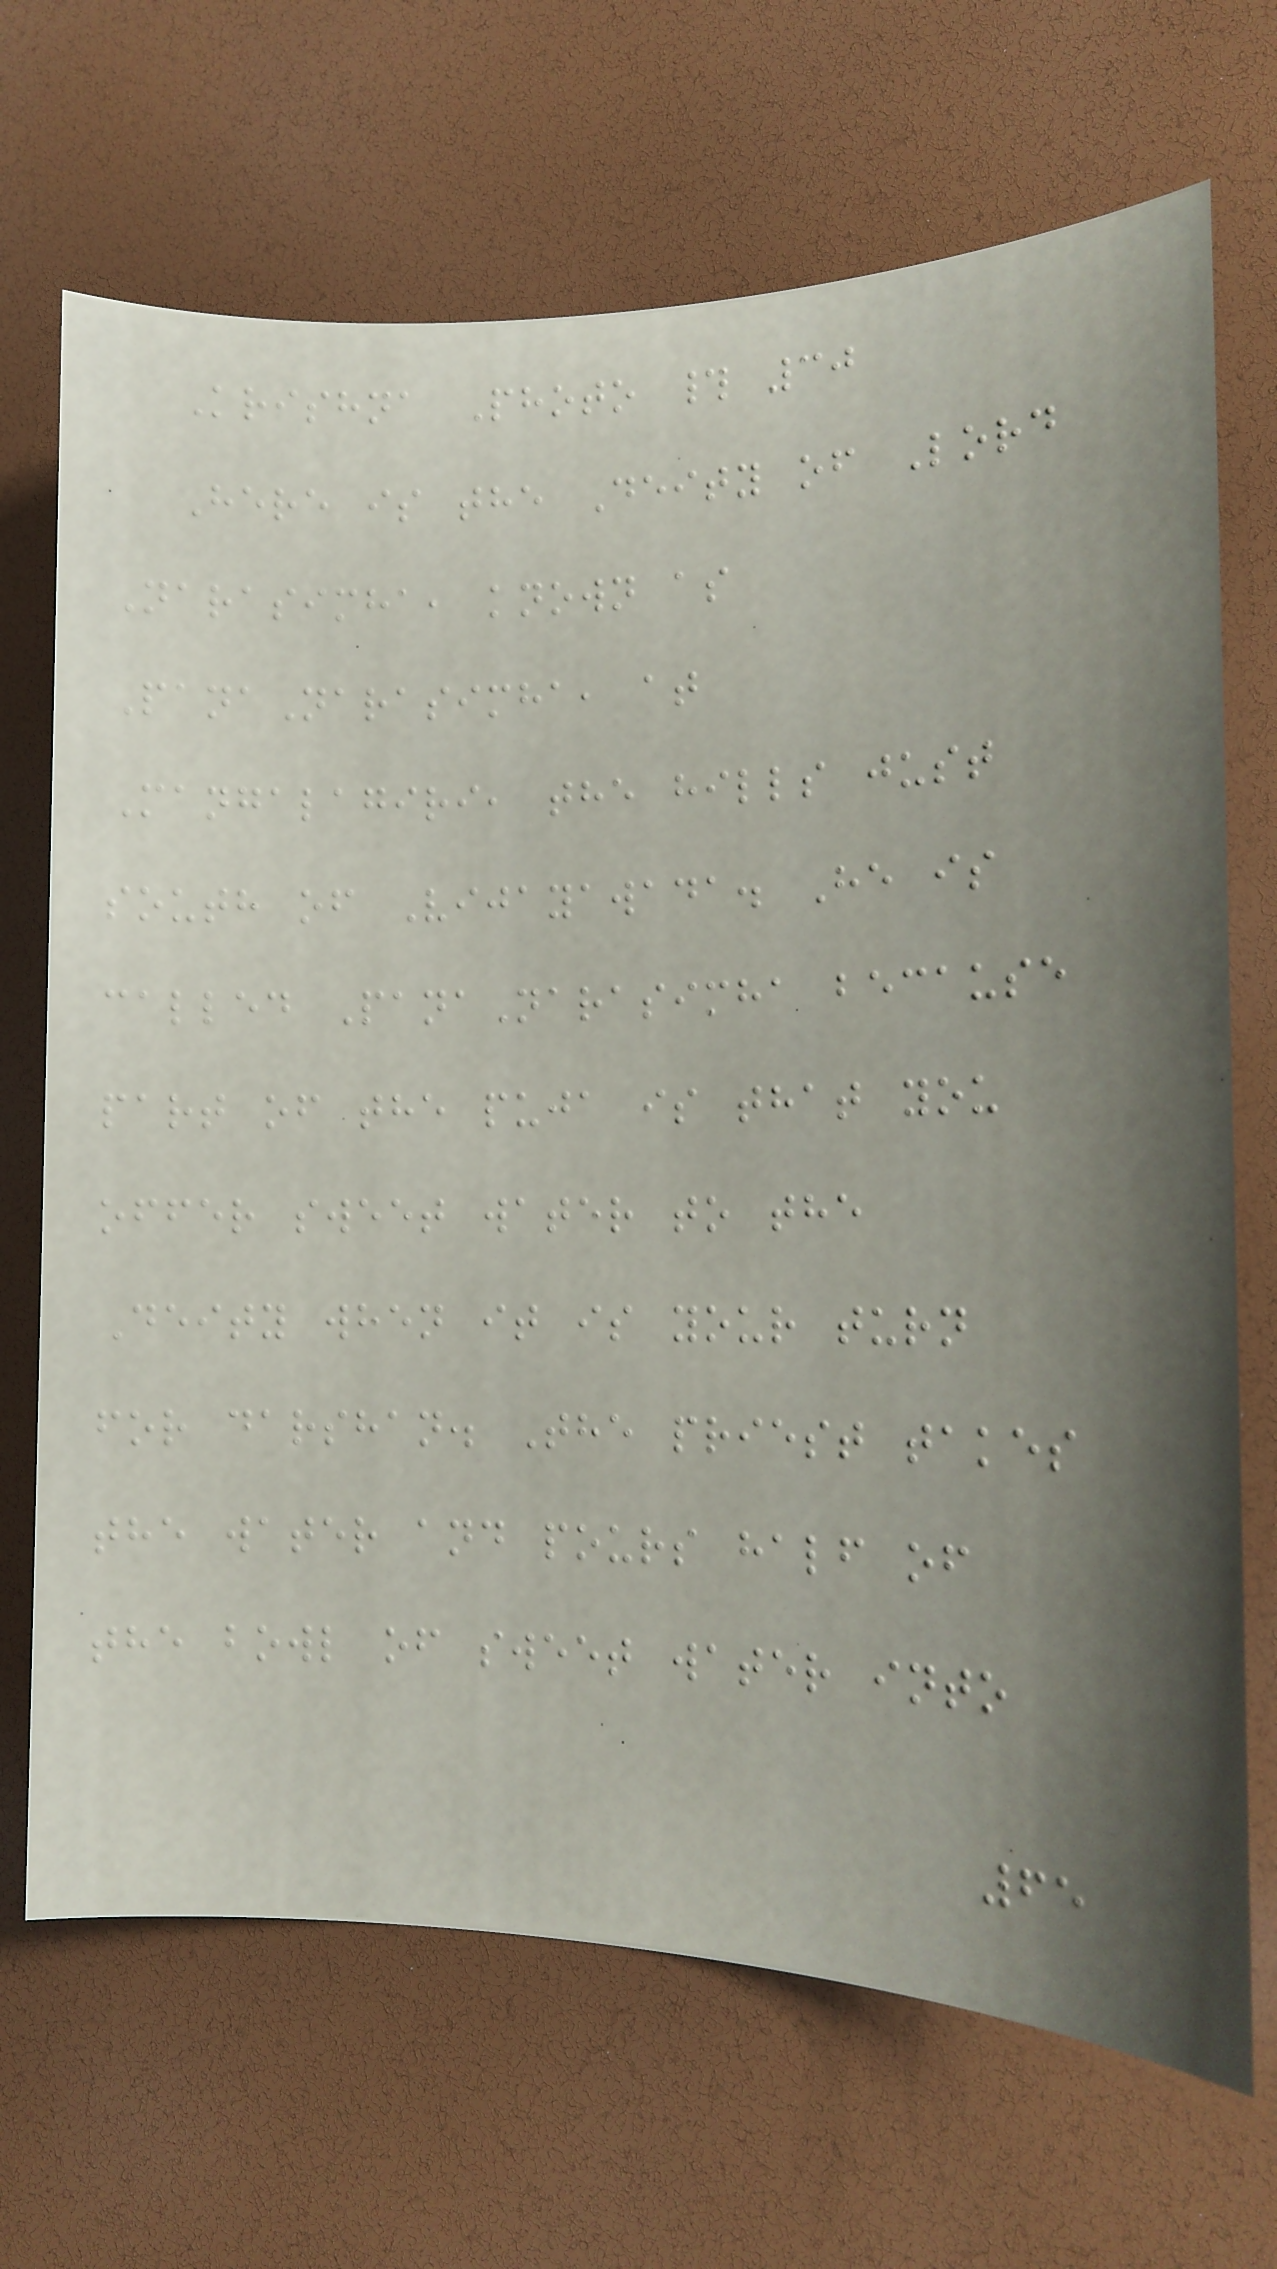Krishna Photo # 30
Here is the Deity of Lord
Narasimha, known as
PanaNarasimha, at
Mangalagiri, the hills just
south of Vijayawada. He is
called PanaNarasimha because
part of the puja is that you
offer sweet water to the
Deity when it is your turn
for darshan. The priest takes
the water and pours half of
the bowl of sweet water into
65
